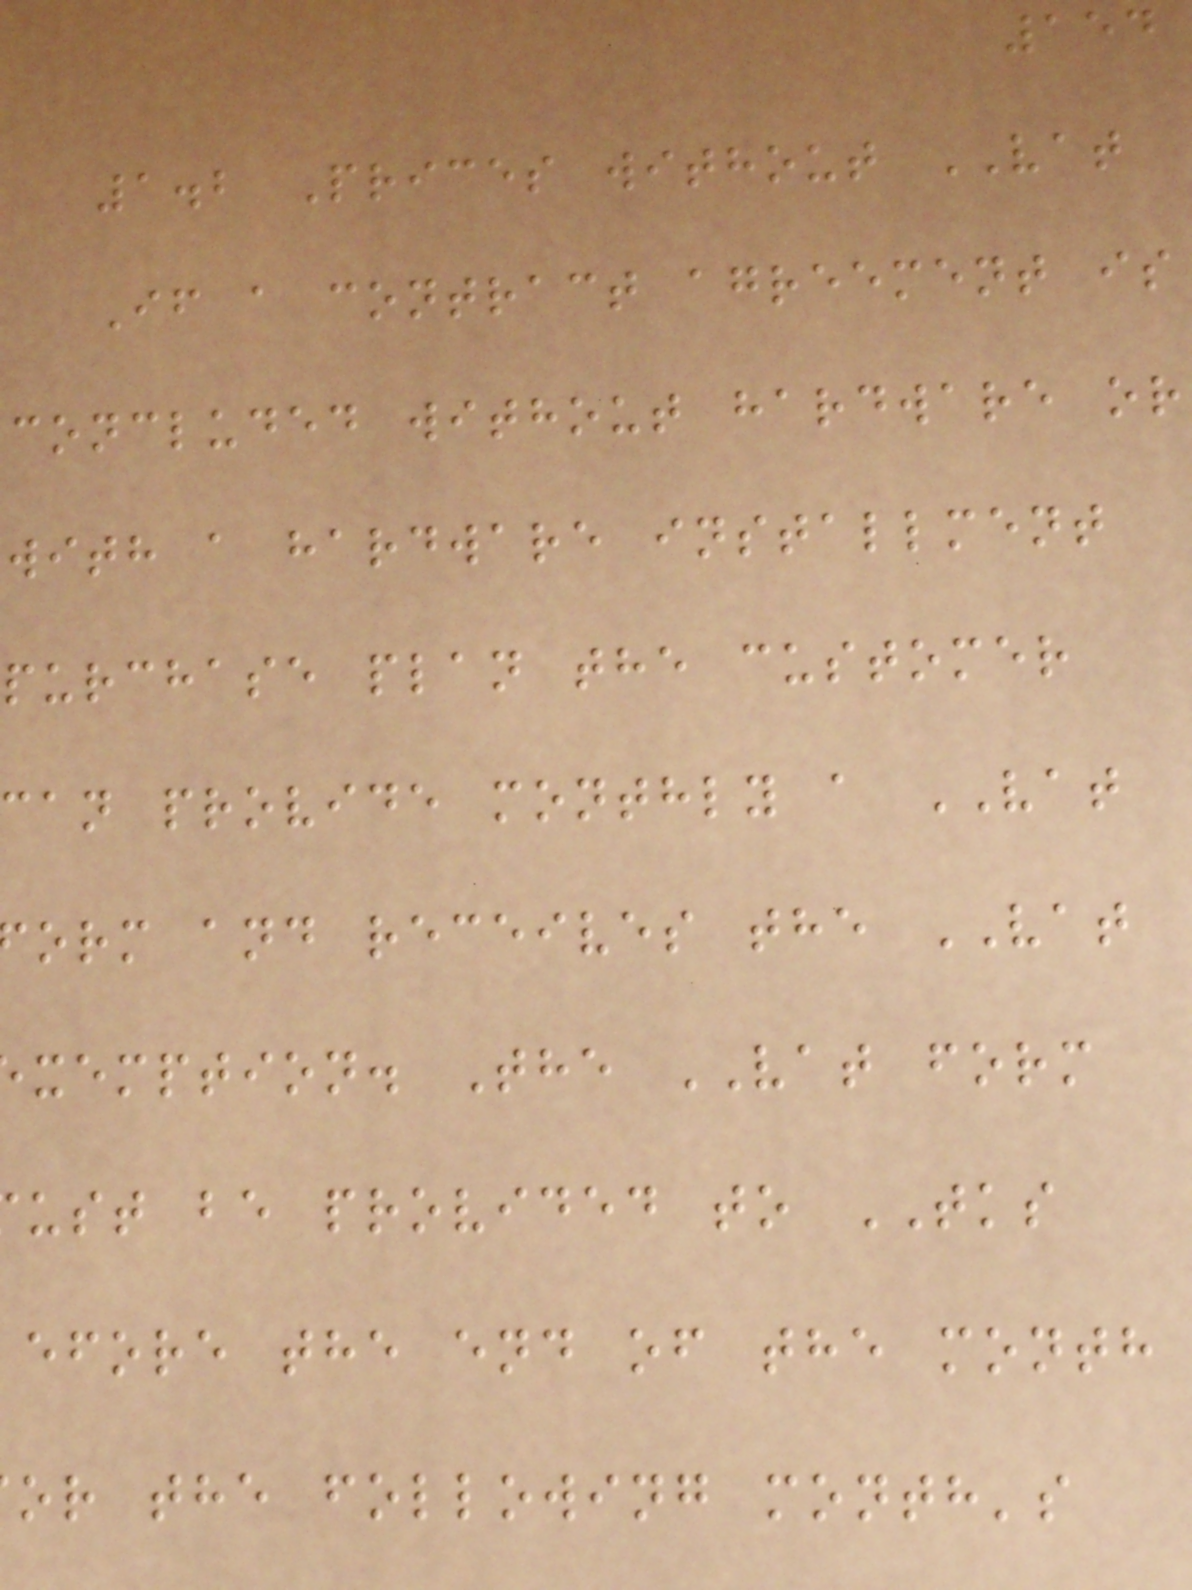154
1.2 Prices without VAT
If a contract agreement is
concluded without hardware or
with a hardware installment
purchase plan the customer
can provide monthly a VAT
orm and receives the VAT
xemption. The VAT form
ust be provided to TKS
efore the end of the month
or the following month's
